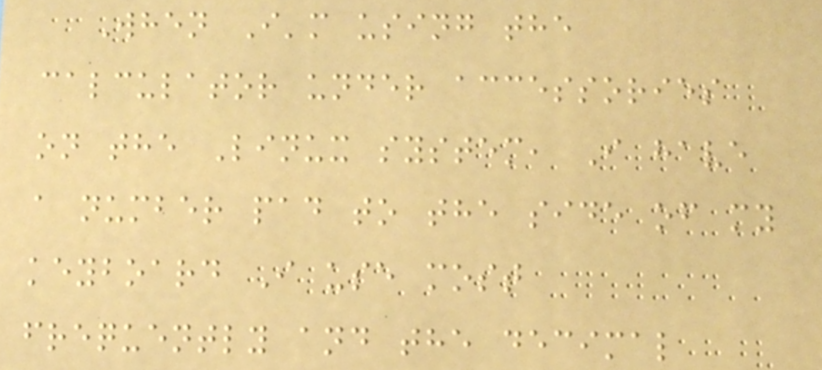When I'm using the
calculator under accessories
on the Linux system, I have
a number pad to the side of my
keyboard I use most
frequently and the decimal
